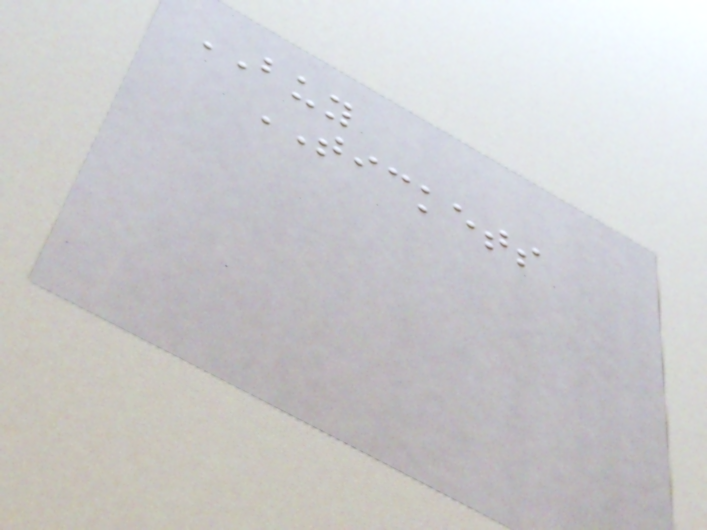BUY
TICKETS
